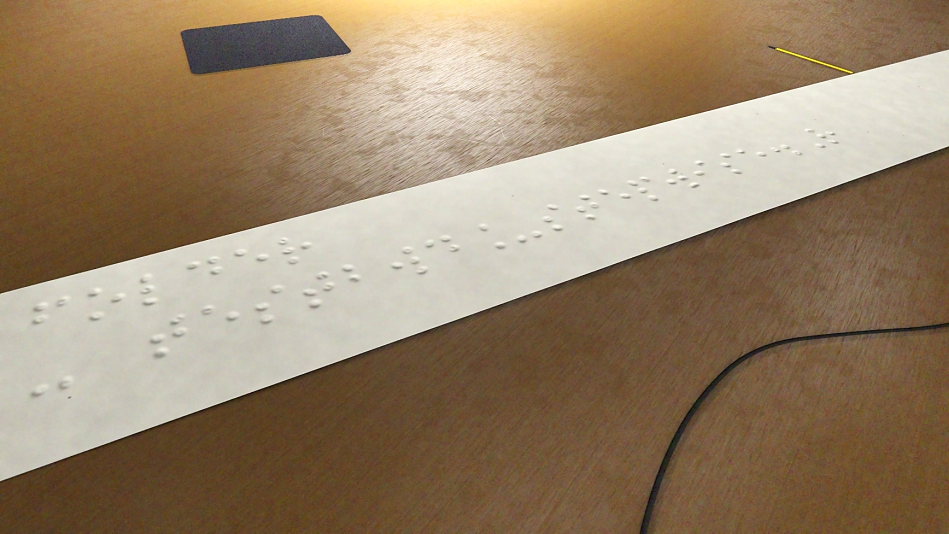folder
- testbwd_stepwise.R
